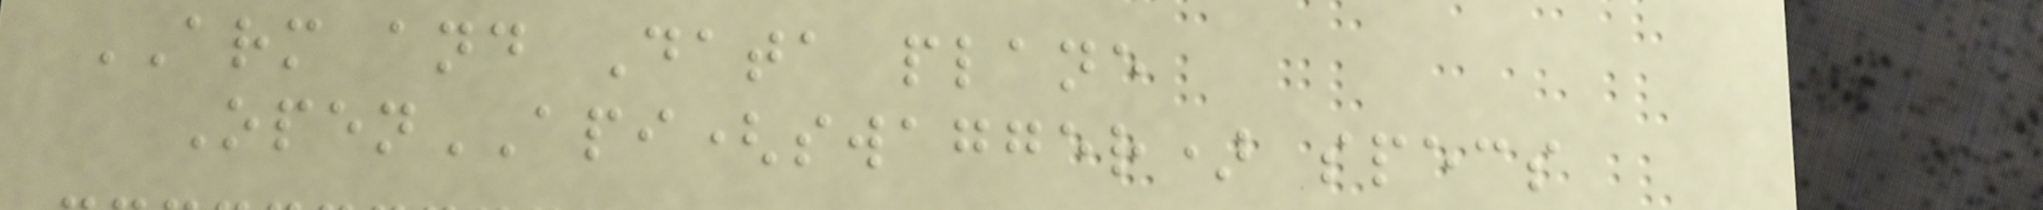ARM and Data plane
OpenAPI(swagger) specs
